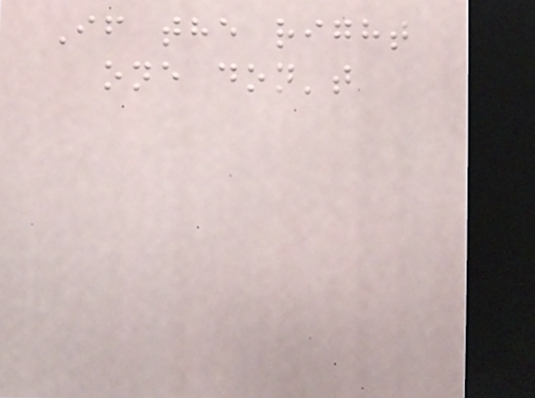If the right
one don't
